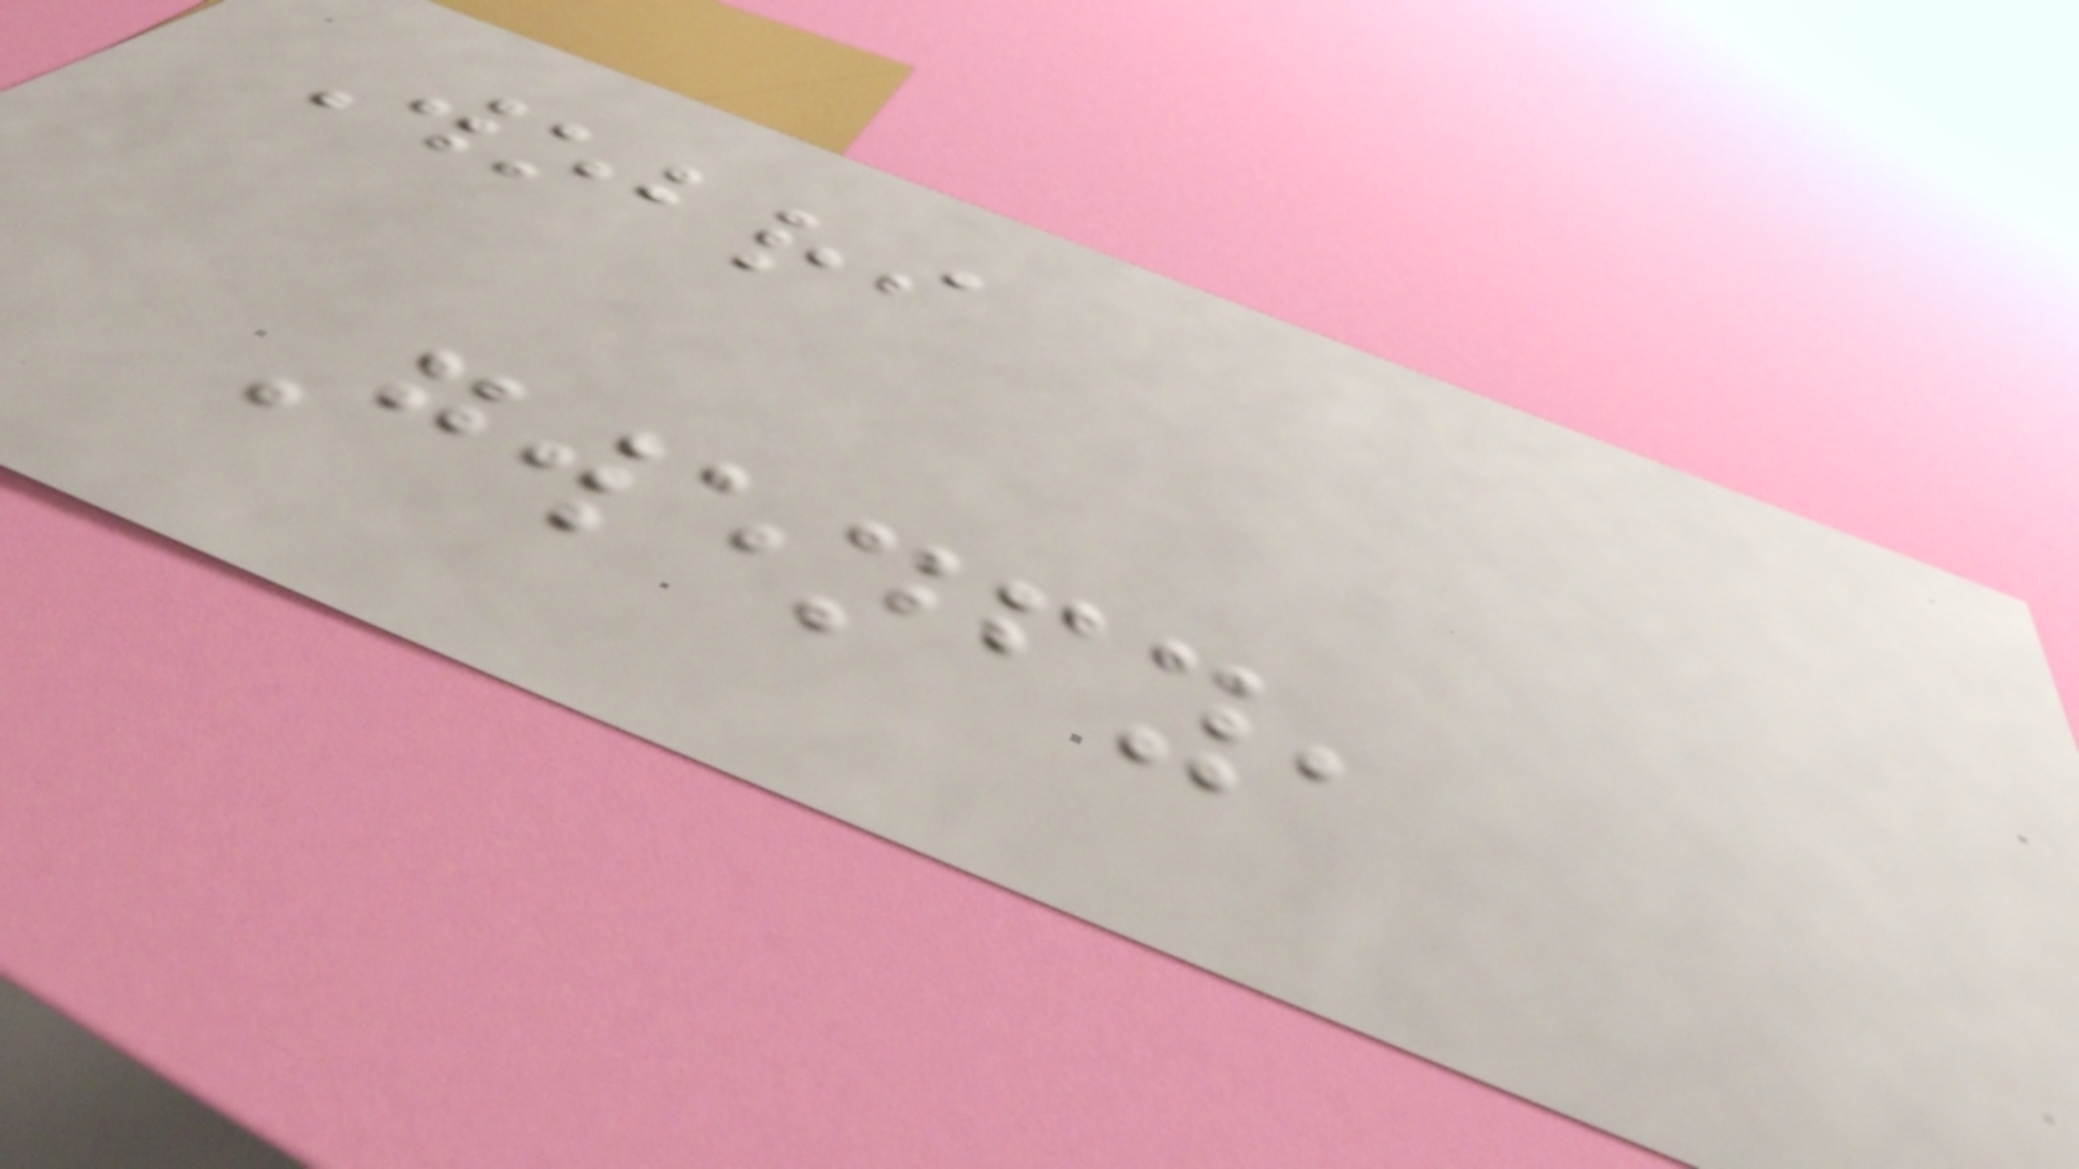Wobri
Gwenfy,
